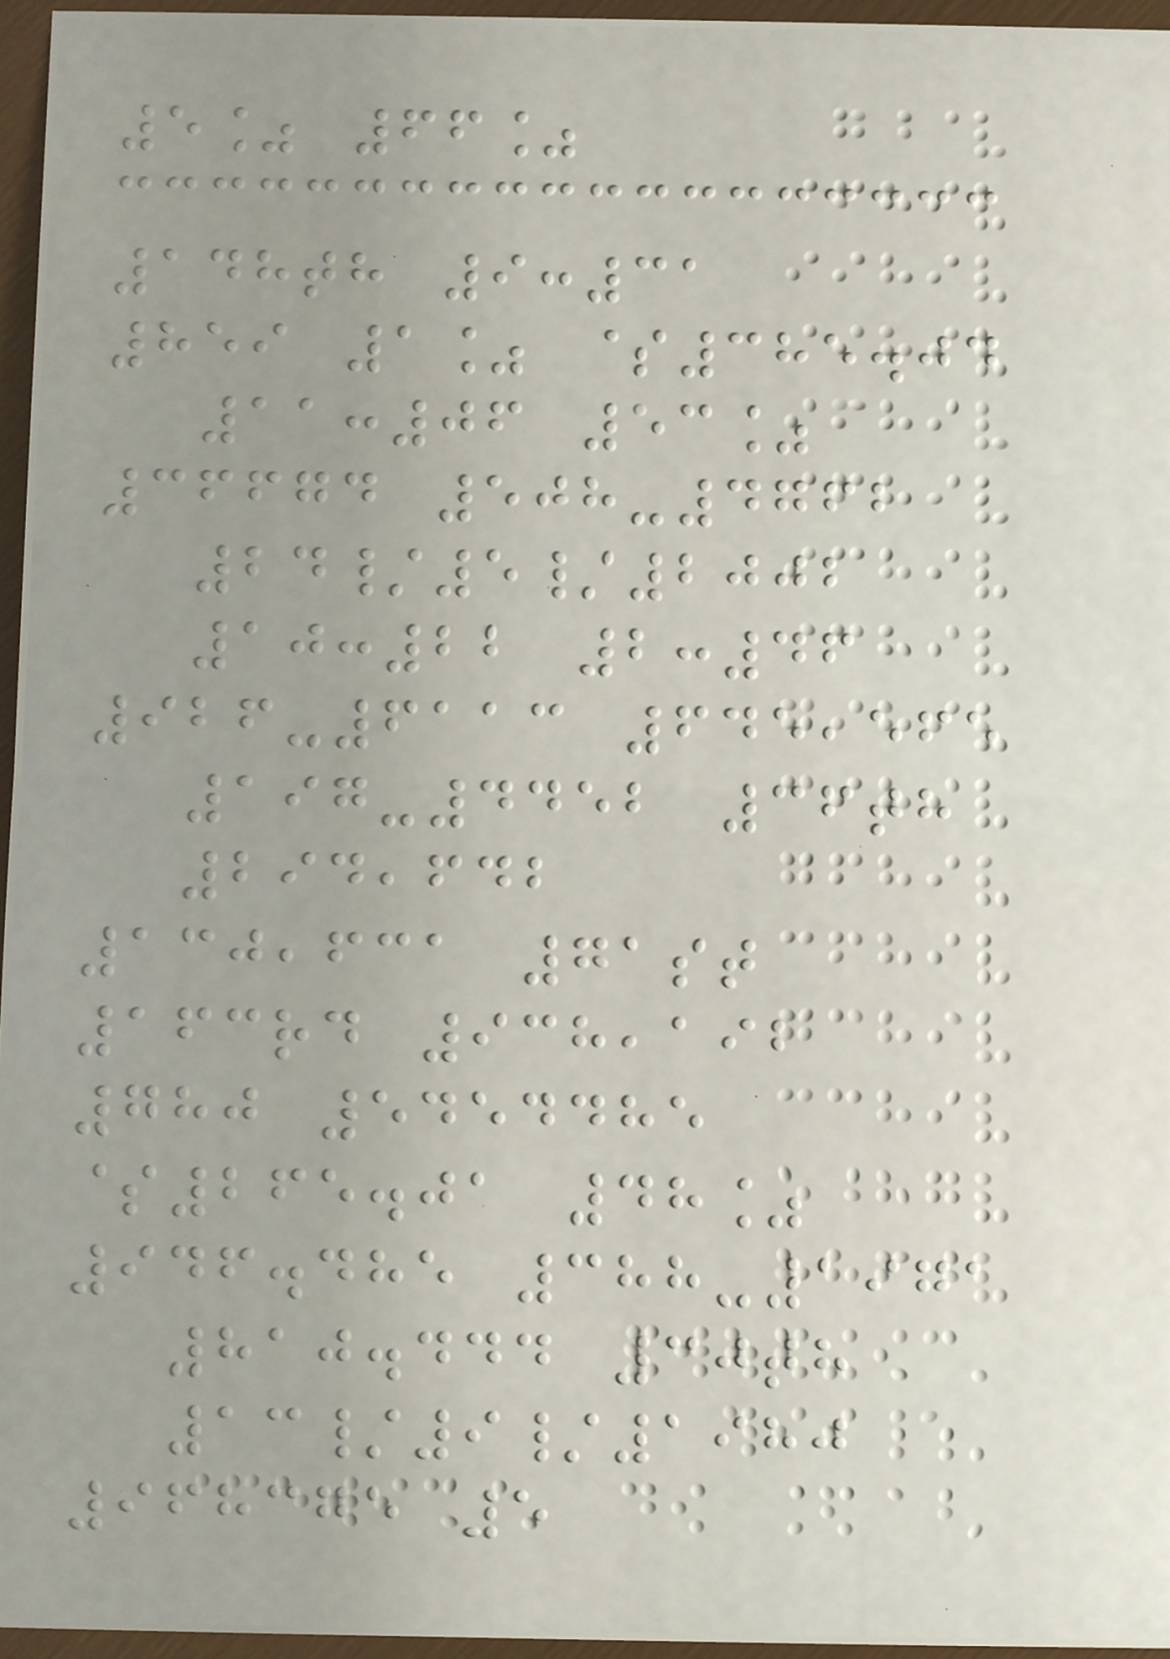5% 66%
148th 9:31
859 1% $385.04
11:06 53%
36674 508-4762
24/5/2002
10:22 2:46
926-6113 645,565
197-4452 36th
294,642
130,631 71st
163rd 938,192
780 5454485
$265.01 48%
946.485 388-1971
810.444 30th
13/9/1980
968375 5
